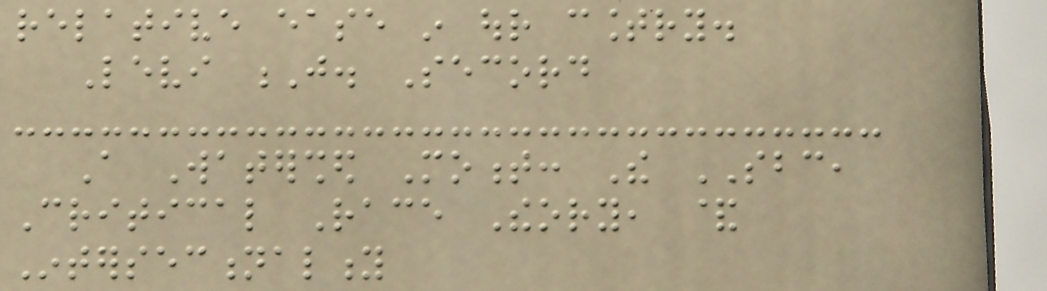relative ease in our country.
Levi J. Secord
A Watershed Moment: The SBC,
Critical Race Theory, &
Intersectionality
